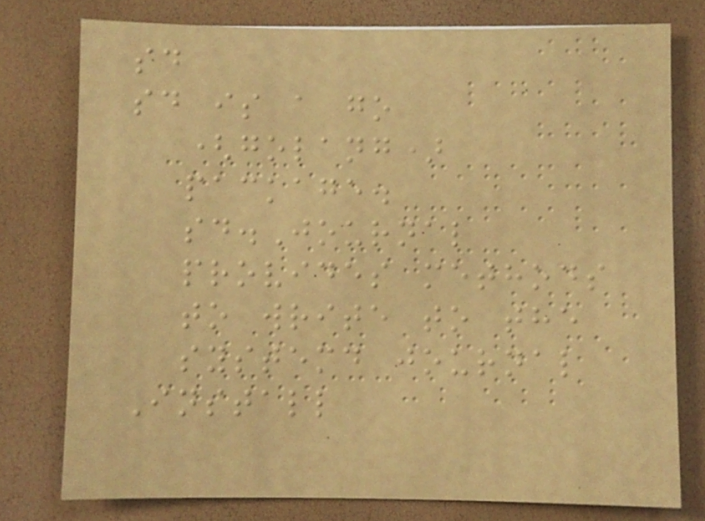sd
sd is a go
(golang)
package.
sd.Journal
provides methods
to write to the
systemd journal
Install
